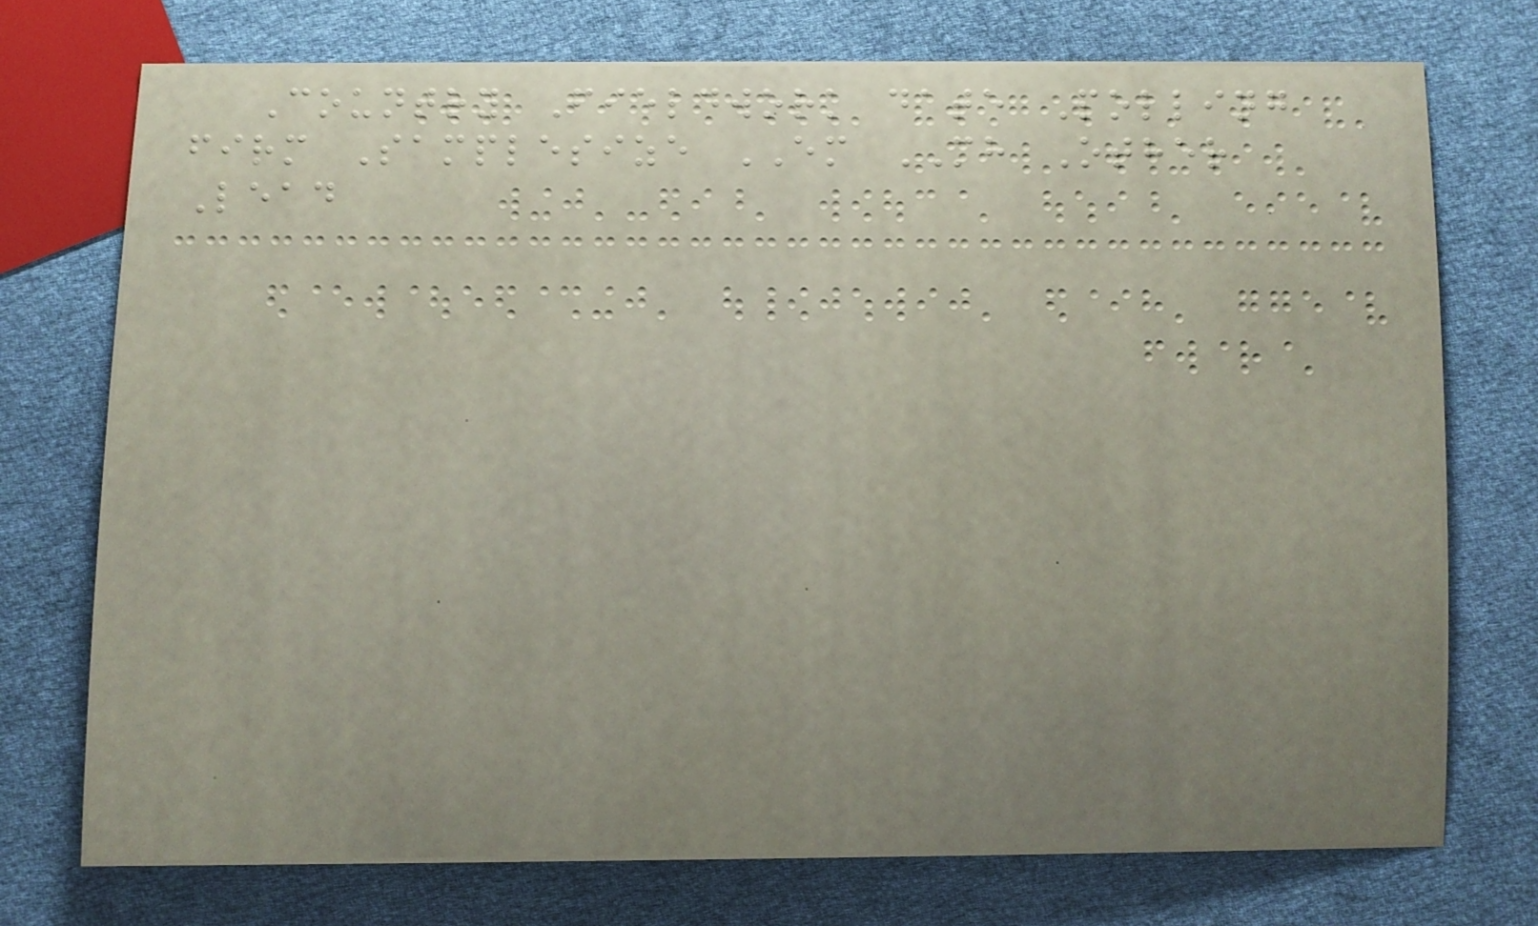Country Fieldwork date Polling
firm Samplesize EM MH Other
Lead
